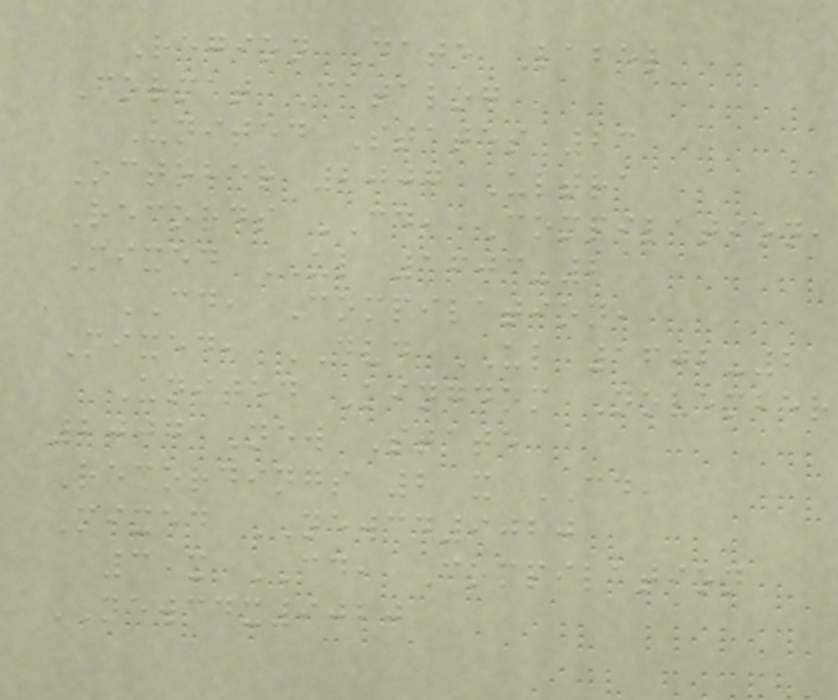Region Date Label
Format Catalog
United States 23
October 2007 Ultra
Records CD, Compilation,
Mixed UL 1603-2
CD, Compilation,
Mixed, DVD UL 1602-2
United Kingdom November
2007 New State
Recordings 2 x CD,
Mixed NEWCD9020
3 x CD, Compilation
NEWCDX9020
